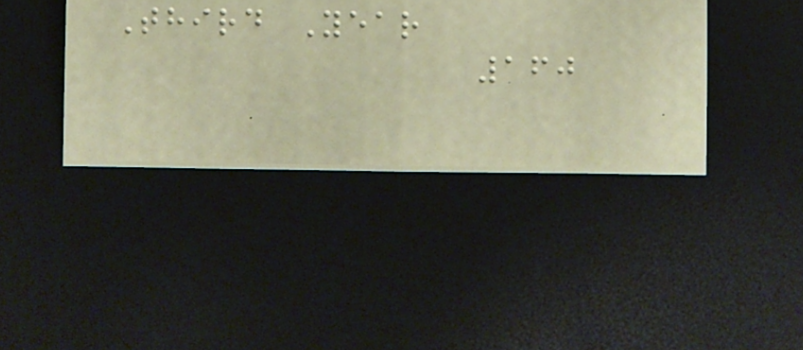Third Year
160
